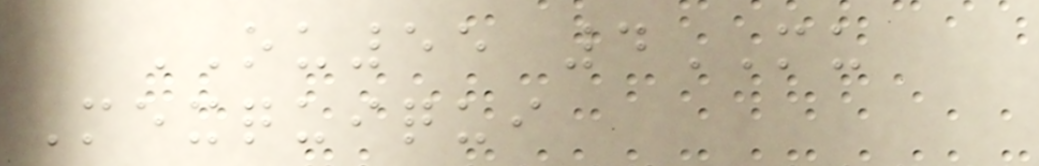OU55 4MU
Mexquiqui
